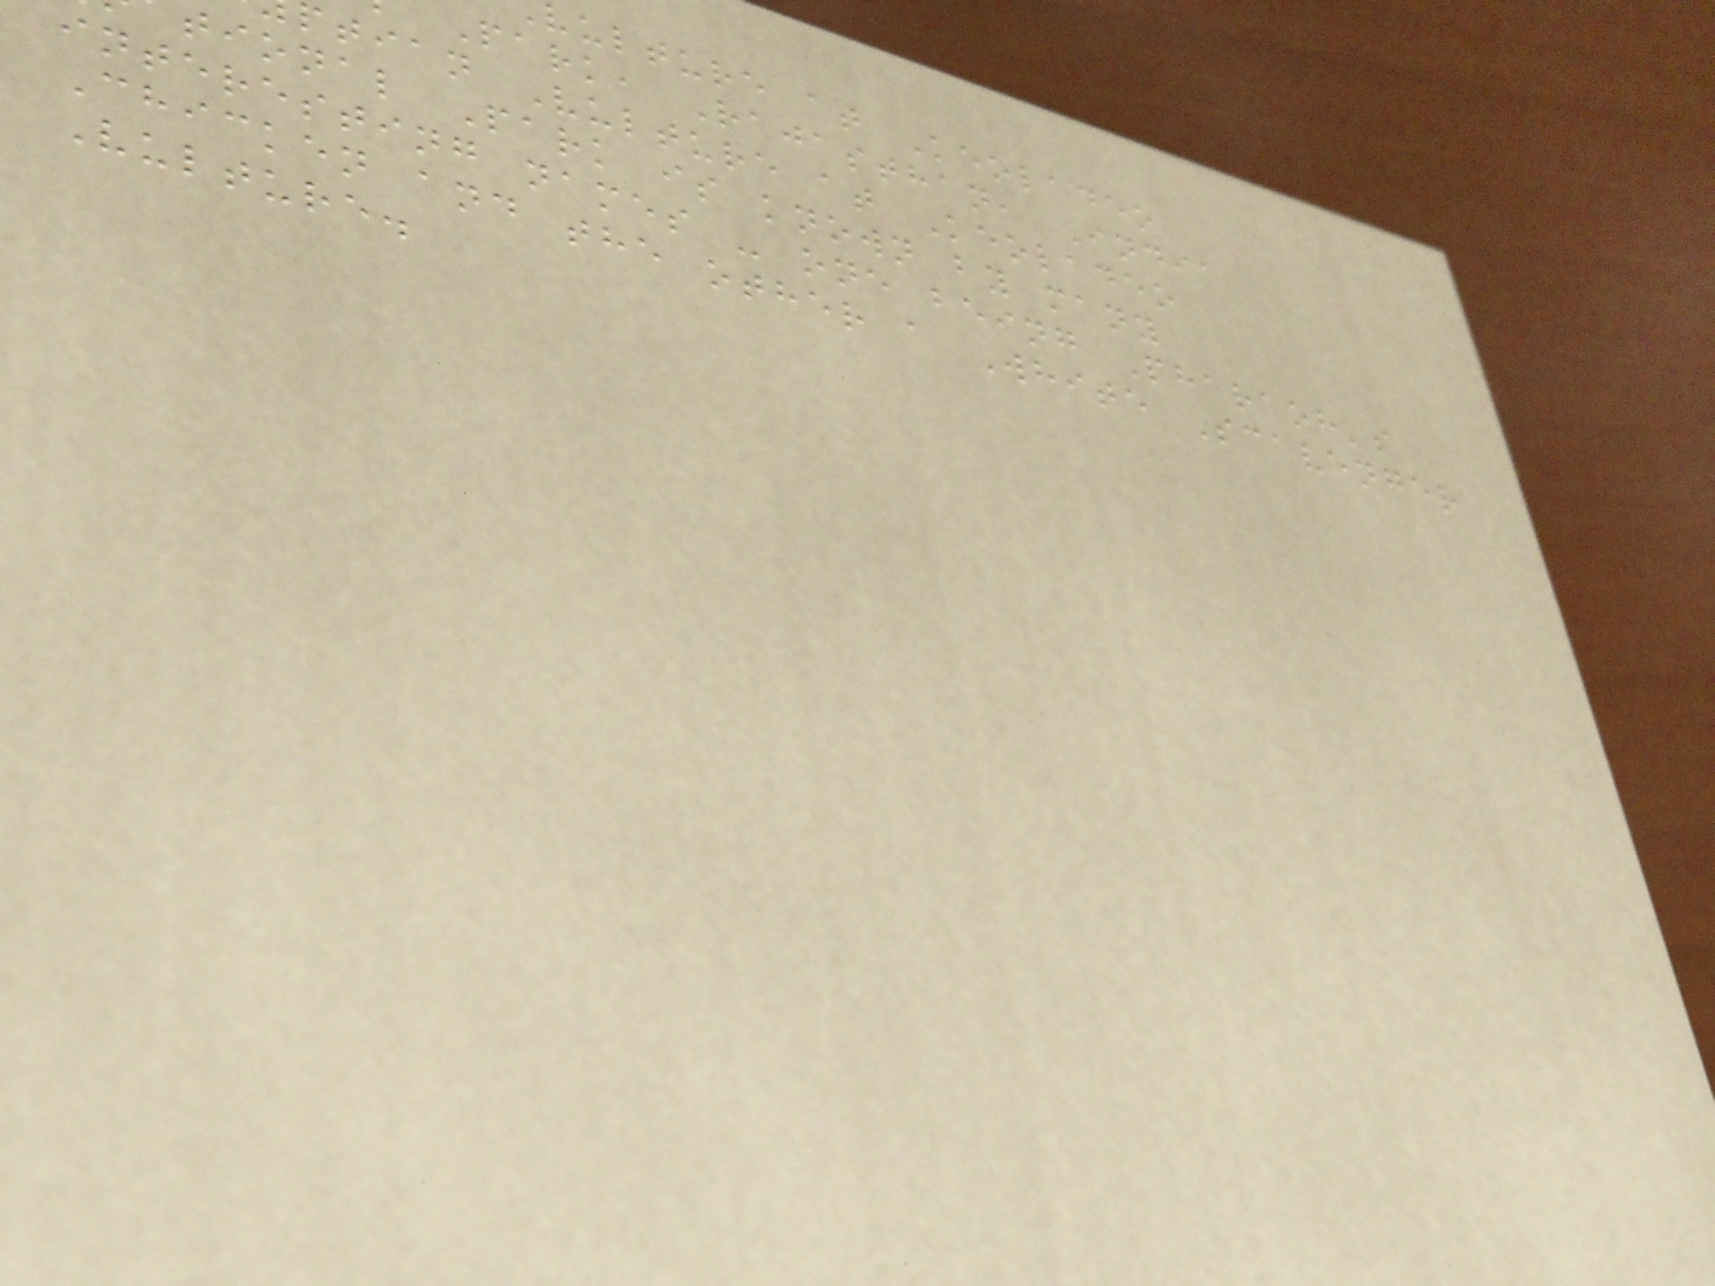vulture at Keoladeo
Park, Rajasthan, India
tian Vulture at Keoladeo
tional Park is known by many
interesting names - one being Pharaoh's
Chicken and the other a White Scavenger
Vulture.
